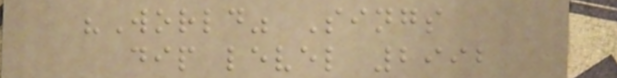"World" Sings
dip level 2992
